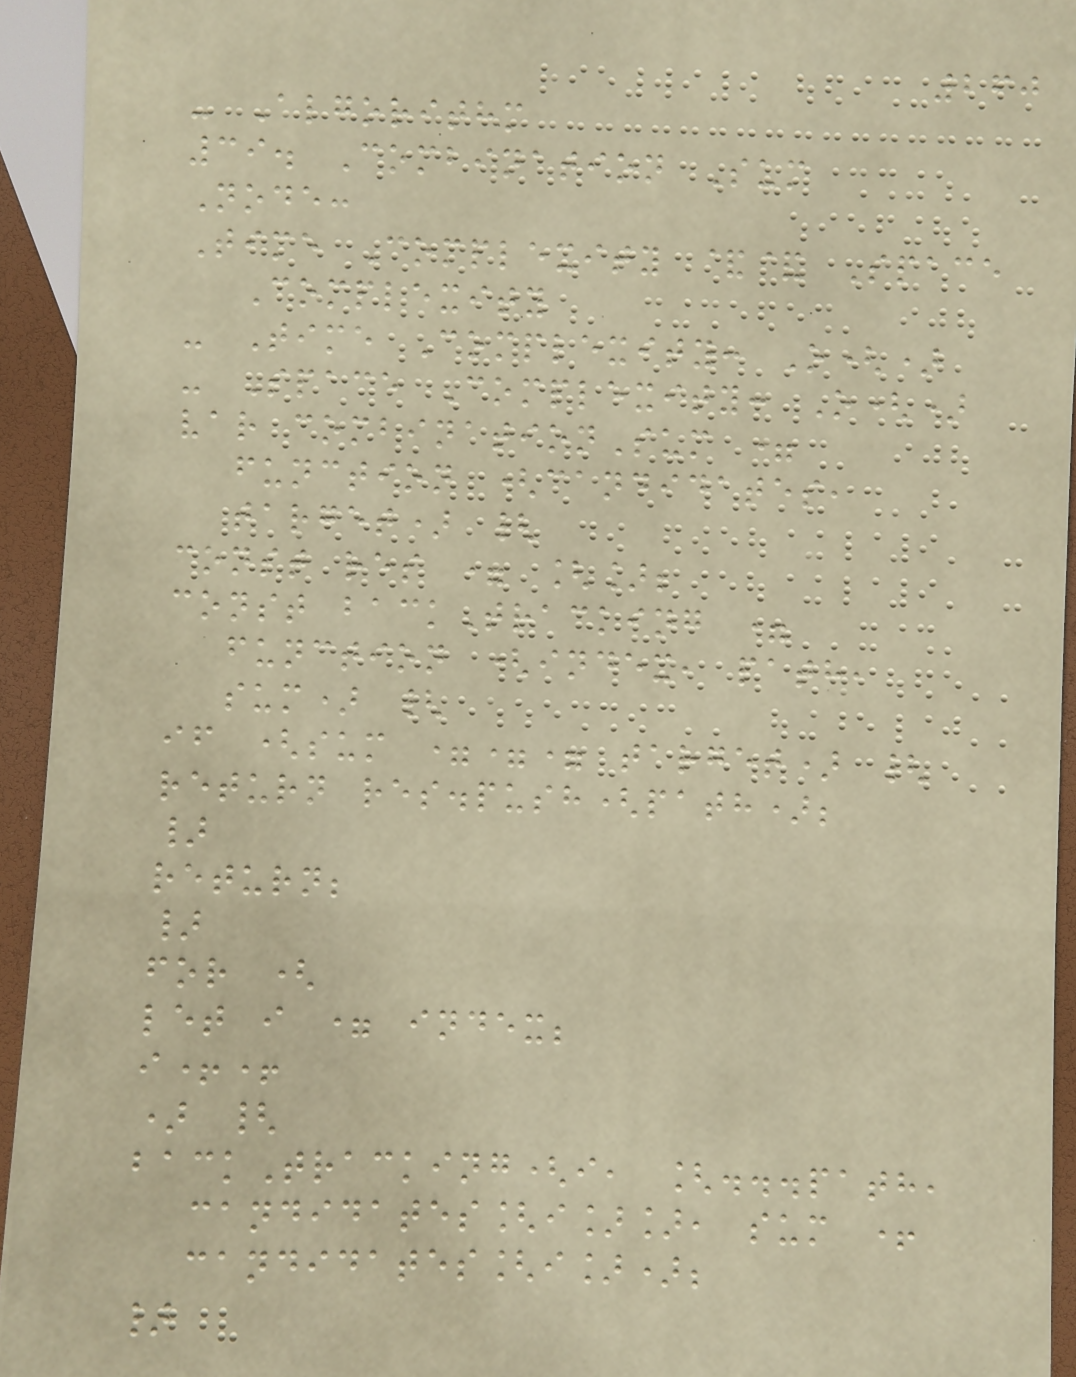260
- Algorithm
39. Combination Sum
Node:
Time Complexity && Space
Complexity
- Time Complexity: O()
- Space Complexity: O()
var combinationSum =
function (candidates,
target) {
const res = [];
const backTracking =
function (index, path,
sum) {
if (sum === target) {
return res.push(path);
}
return;
}
for (
let i = index;
i++
) {
backTracking(i, [...path,
candidates[i]], sum +
candidates[i]);
}
